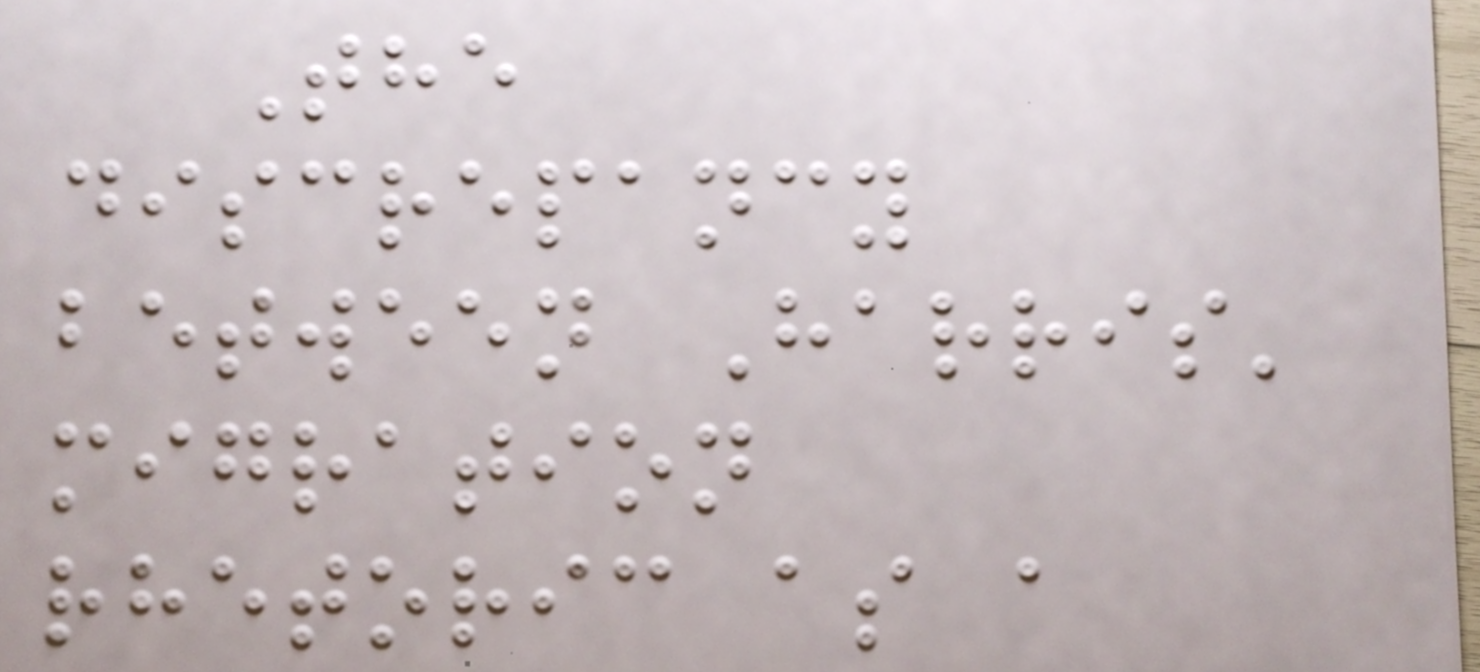The
discrepancy
between Harris'
migration
rhetoric as a
